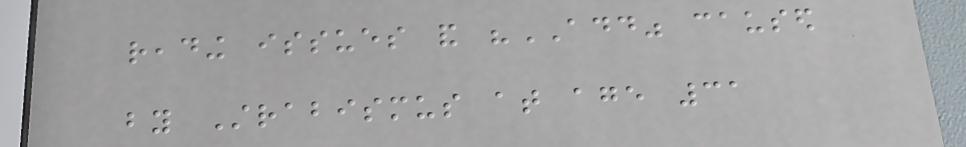reading issues and "ADD" caused
by Strabismus at age 31
